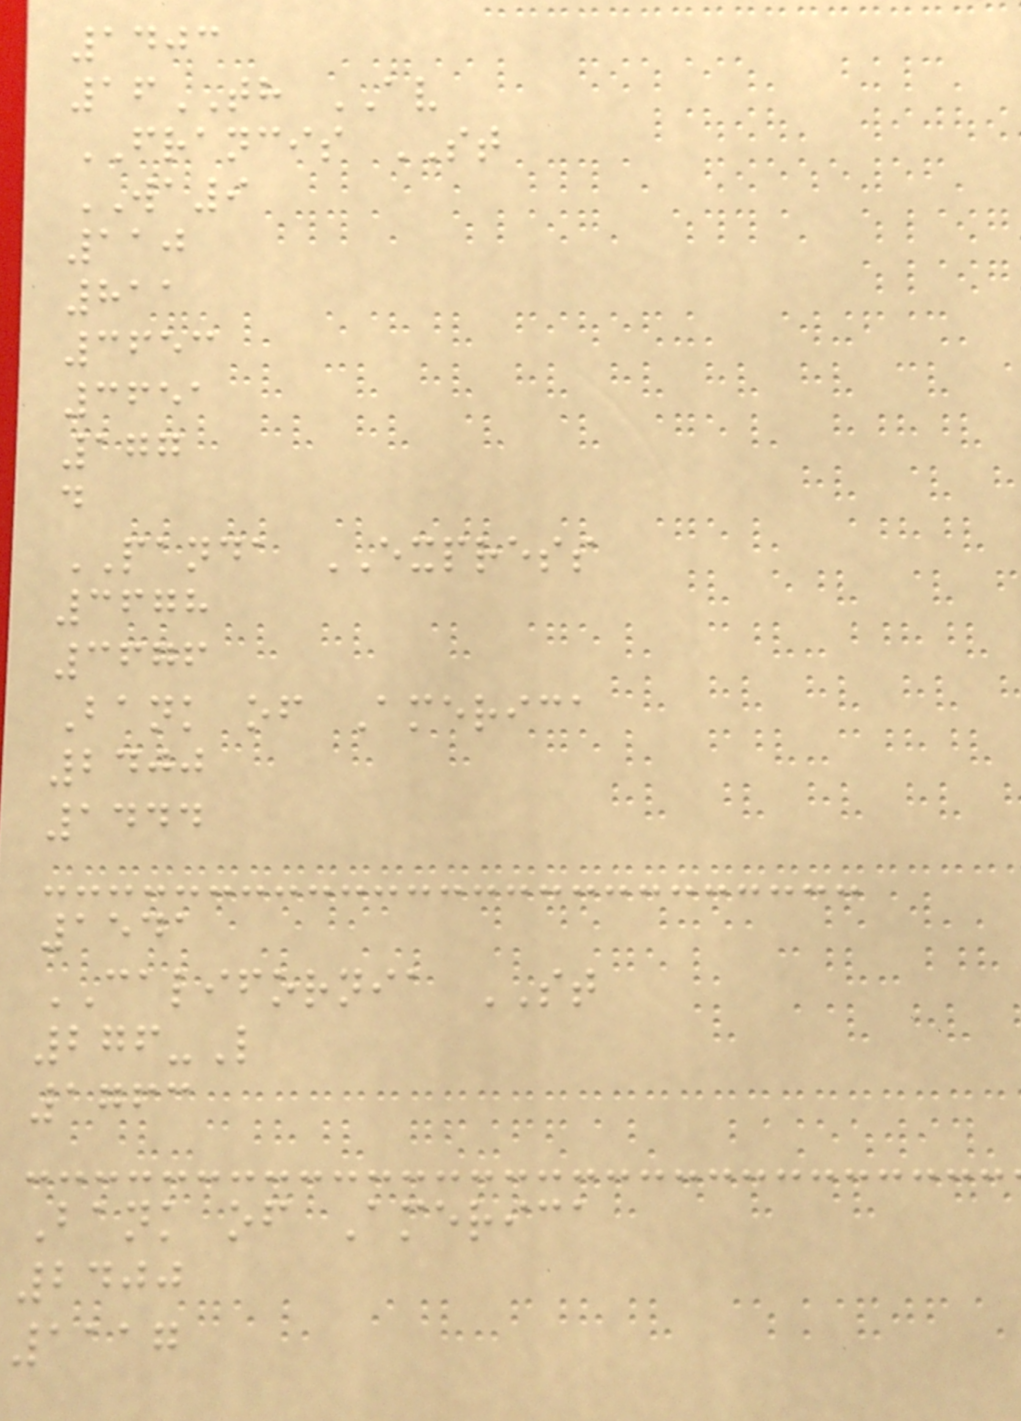1403
16TH AV
FRANCIS ST
WA9
110
811
3653
3651
177
d
PANDA EXPRESS
3678
3676
Bank of America
2400
1444
1541
CALIFORNIA ST
276-L
1763
Bank of America
2400
1117
